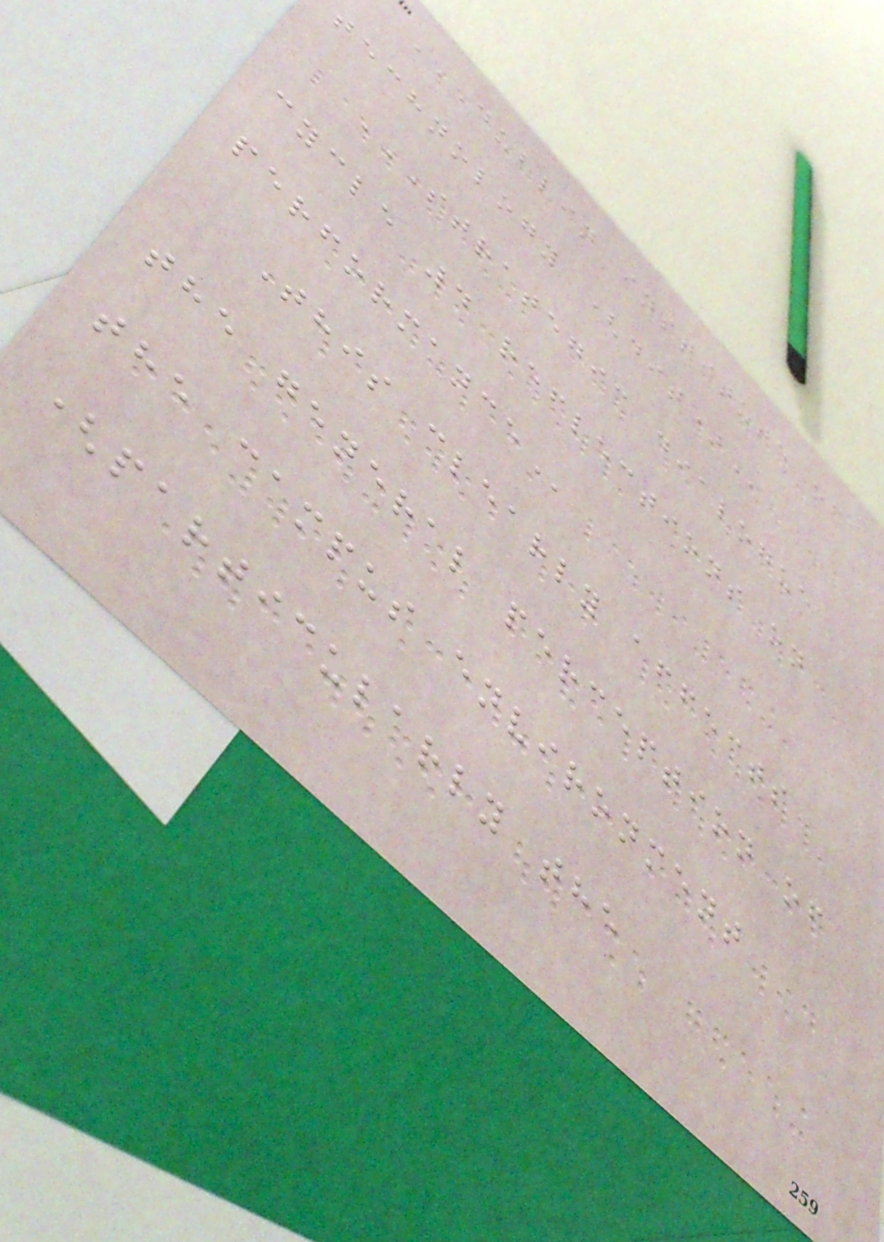DUBLIN INSTITUTE OF
TECHNOLOGY (DIT)
STRATEGIC DIALOGUE
CYCLE 4 REFLECTIONS ON
PERFORMANCE
This clearly affects
the general perception of
the campus environment
(particularly the
